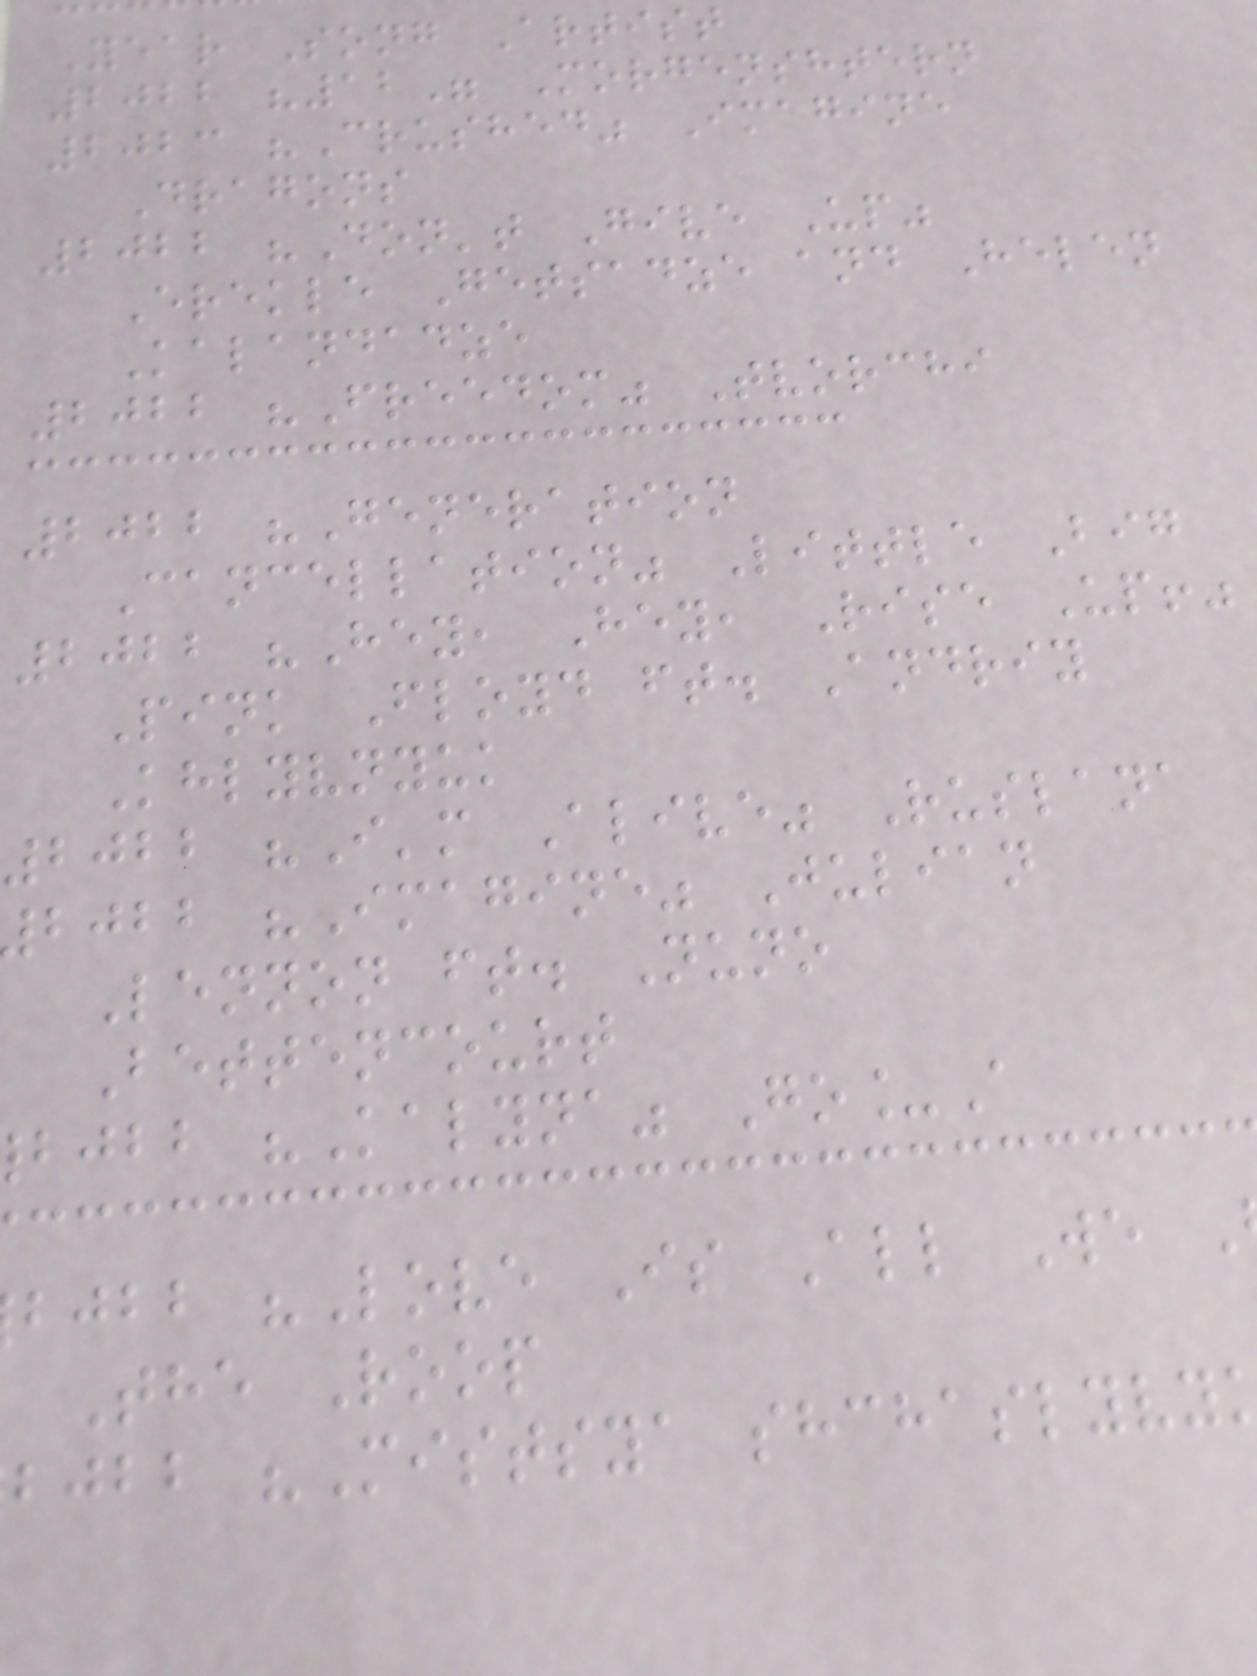Year Song Artist
2022 "12" Morgenshtern
2023 "Crushed" Imagine
Dragons
2022 "Don't Give Up"
Erekle Getsadze and Helen
Kalandadze
2022 "Freedom" Tvorchi
2022 "Generation
Cancellation" Little Big
2022 "Hey, Hey, Rise Up!"
Pink Floyd ft. Andriy
Khlyvnyuk
2022 "I'm Alive" Ruslana
bjbb "Imagine" Julian
Lennon ft. Nuno
Bettencourt
bjbb "Kalyna" Go_A
bjbb "Love Is All We
The Roop
bjbb "Mistsya shchaslyvy
